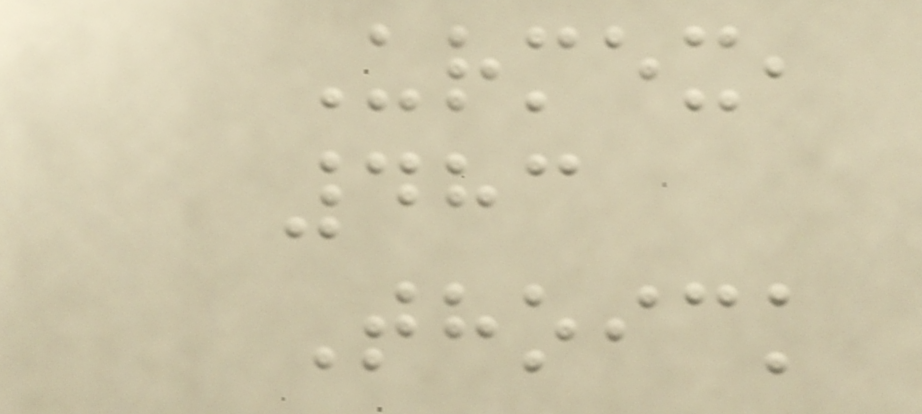Urmex,
483
Thoick
